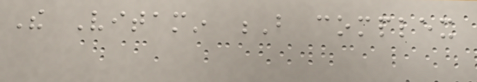The Vitamin B complex
